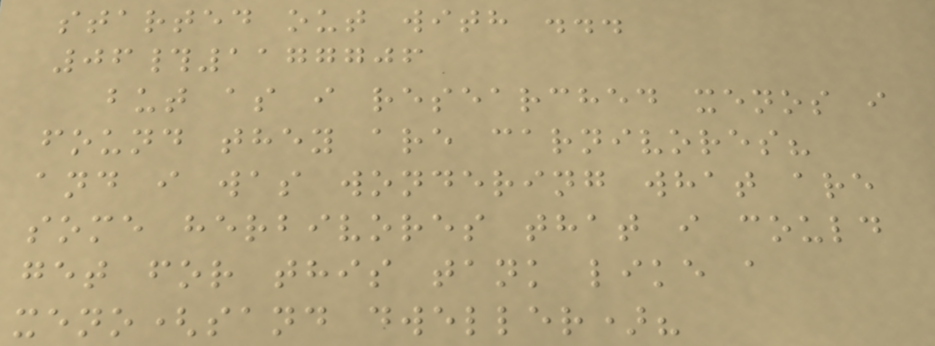started out with ...
06#1177706
but as i researched xenos i
found they are carnivores?
and i was wondering what are
some herbivores that i could
get for this tank like a
xeno(sand dweller)?
